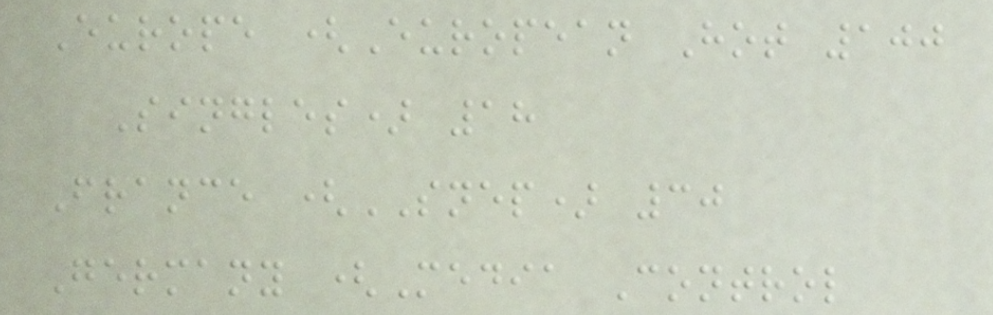Europe (European Hot 100
Singles) 18
France (SNEP) 30
Germany (Media Control
